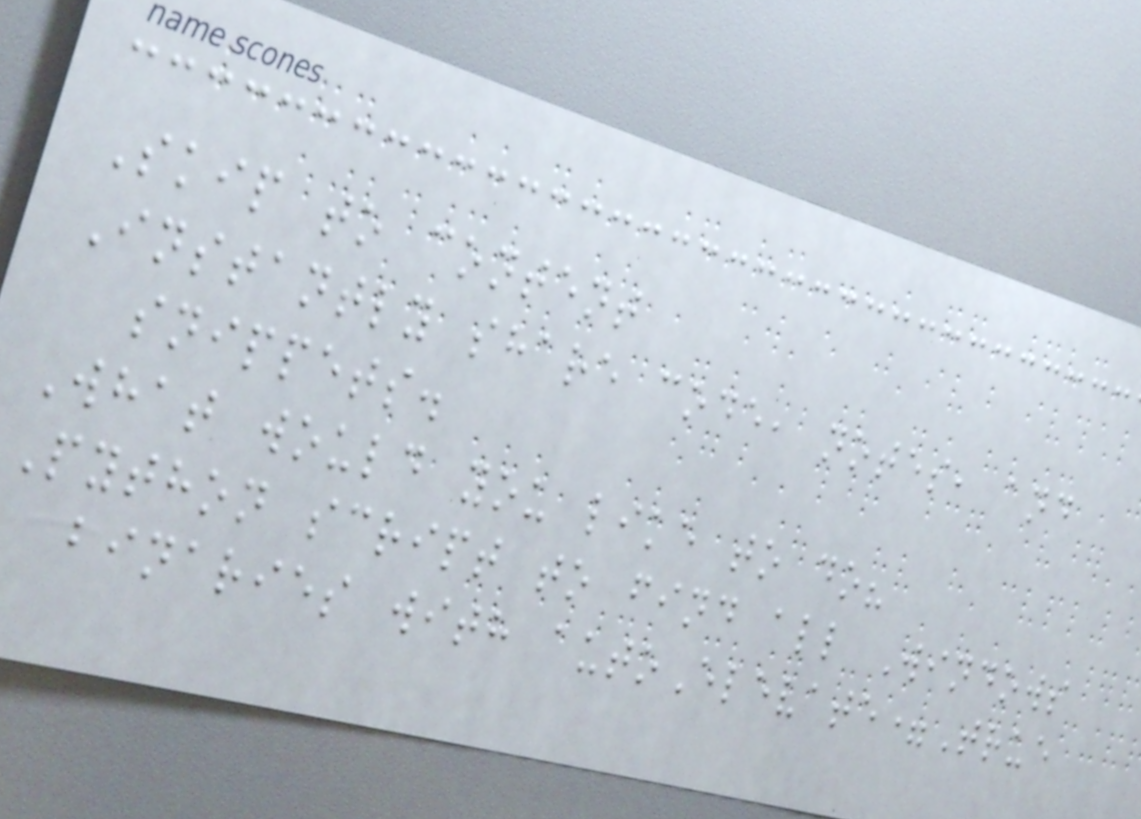Skip to content
Instantly share code, notes, and
snippets.
What would you like to do?
Python script to find all Windows
binaries with autoElevate=True
